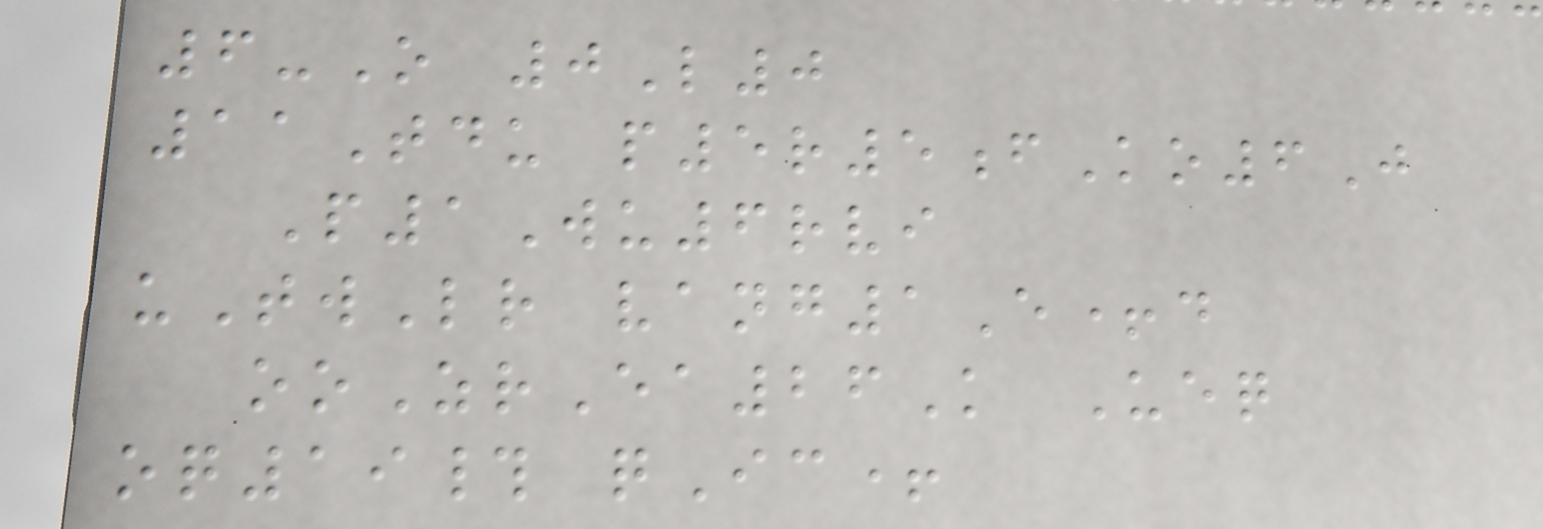6-O 0L0
11Tdu p5r5fKo6J
P1Wu6rvi
uTwLr vang1E+d
ooZrEa26K Ueq
oq19# qIc+
